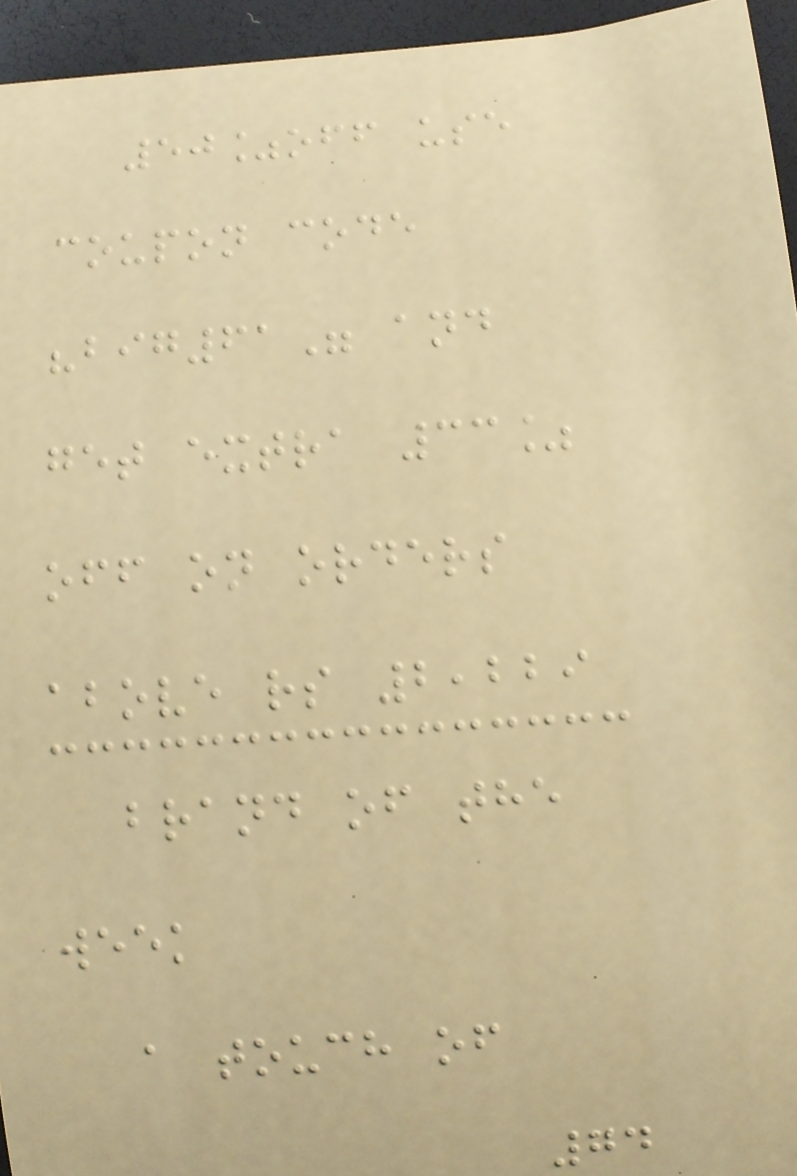50%off use
coupon code
"big61" and
get extra 33%
off on orders
above rs 2,229
brand of the
week
a touch of
74
